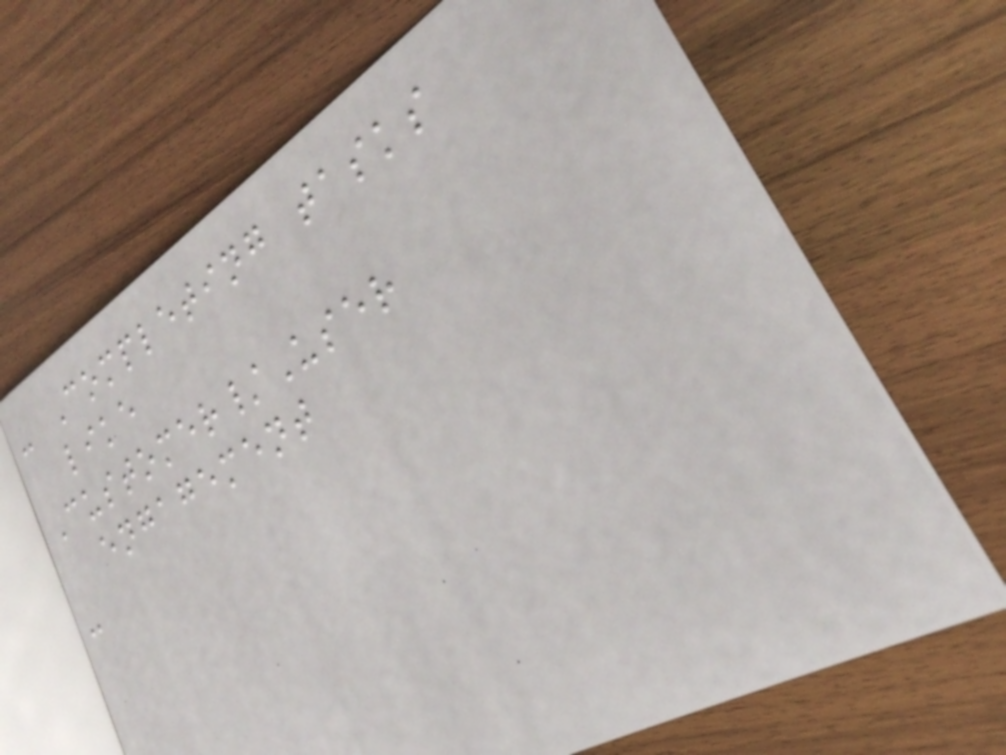- Completing tasks
like
Customer/User
engagement
-
